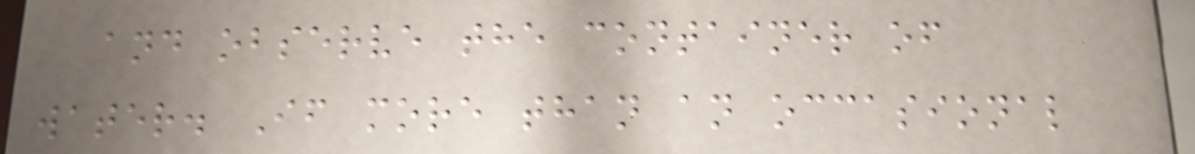and observe the container of
water. If more than an occasional
